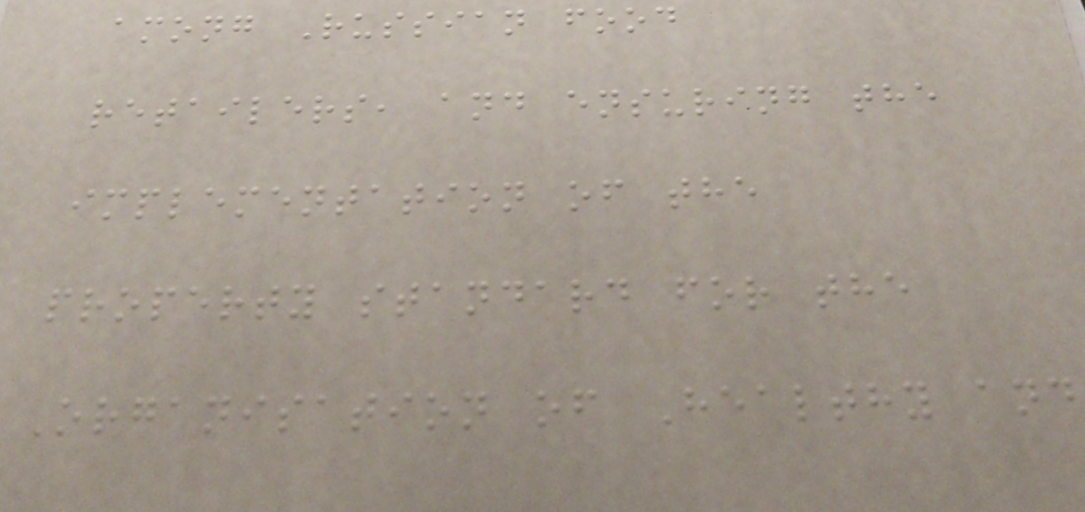among Russian food
retailers, and ensuring the
implementation of the
property standard for the
Organisation of Healthy and
